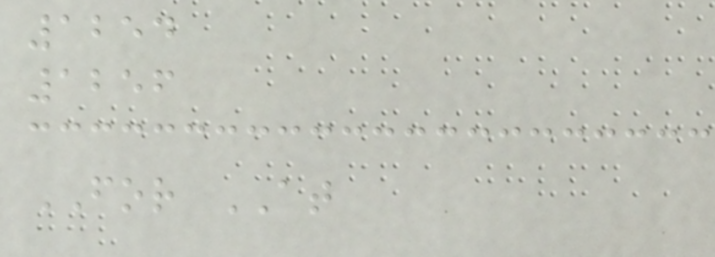1254
1256
FOR AT
